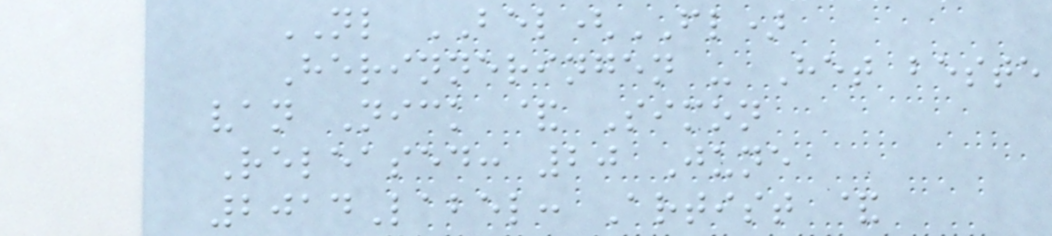NL BEL(FL)
Herinneringen - Het beste
van Nick & Simon
Released: 20 June
2014Label: Artist &
